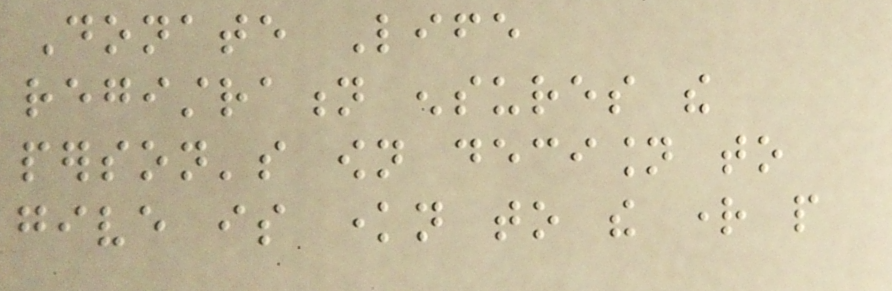Donate Life
registration ensures the
person's own decision to
give is known to the right people
